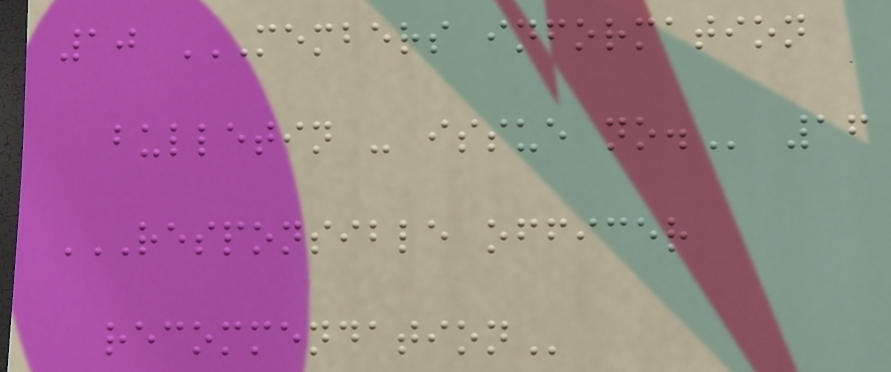10 MEMBERS INFORMATION
BULLETIN - ISSUE NO. 16
RESPONSIBLE OFFICER
RECOMMENDATION
